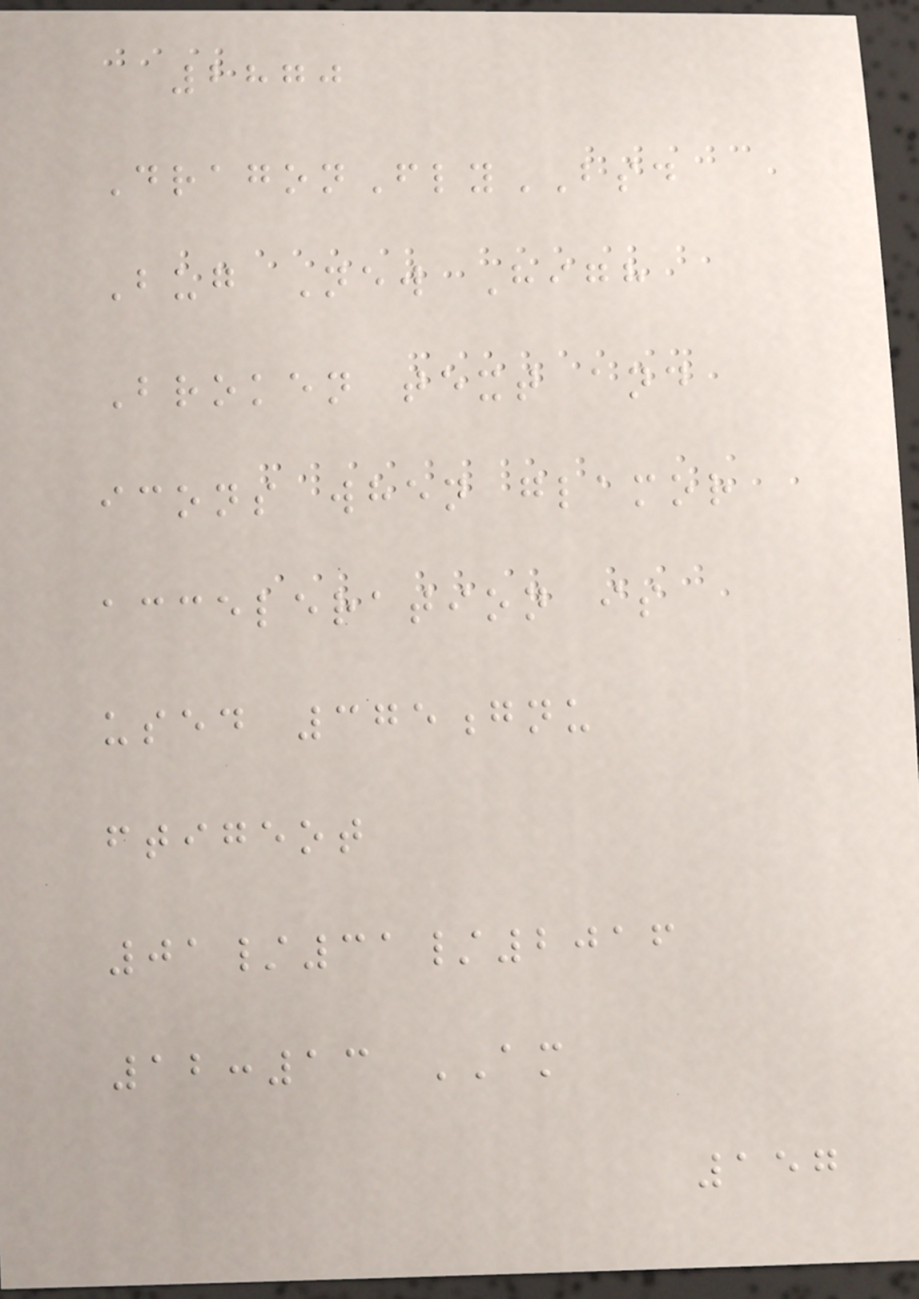2870
DragonFlyBSD
Bug New High
Broken text and
icons when glamor
acceleration is
used 375gnu
ftigeot
01/31/2016
12:13 AM
157
